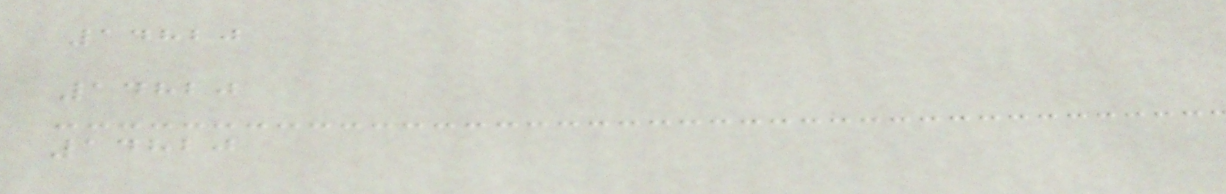14820
14820
14820
